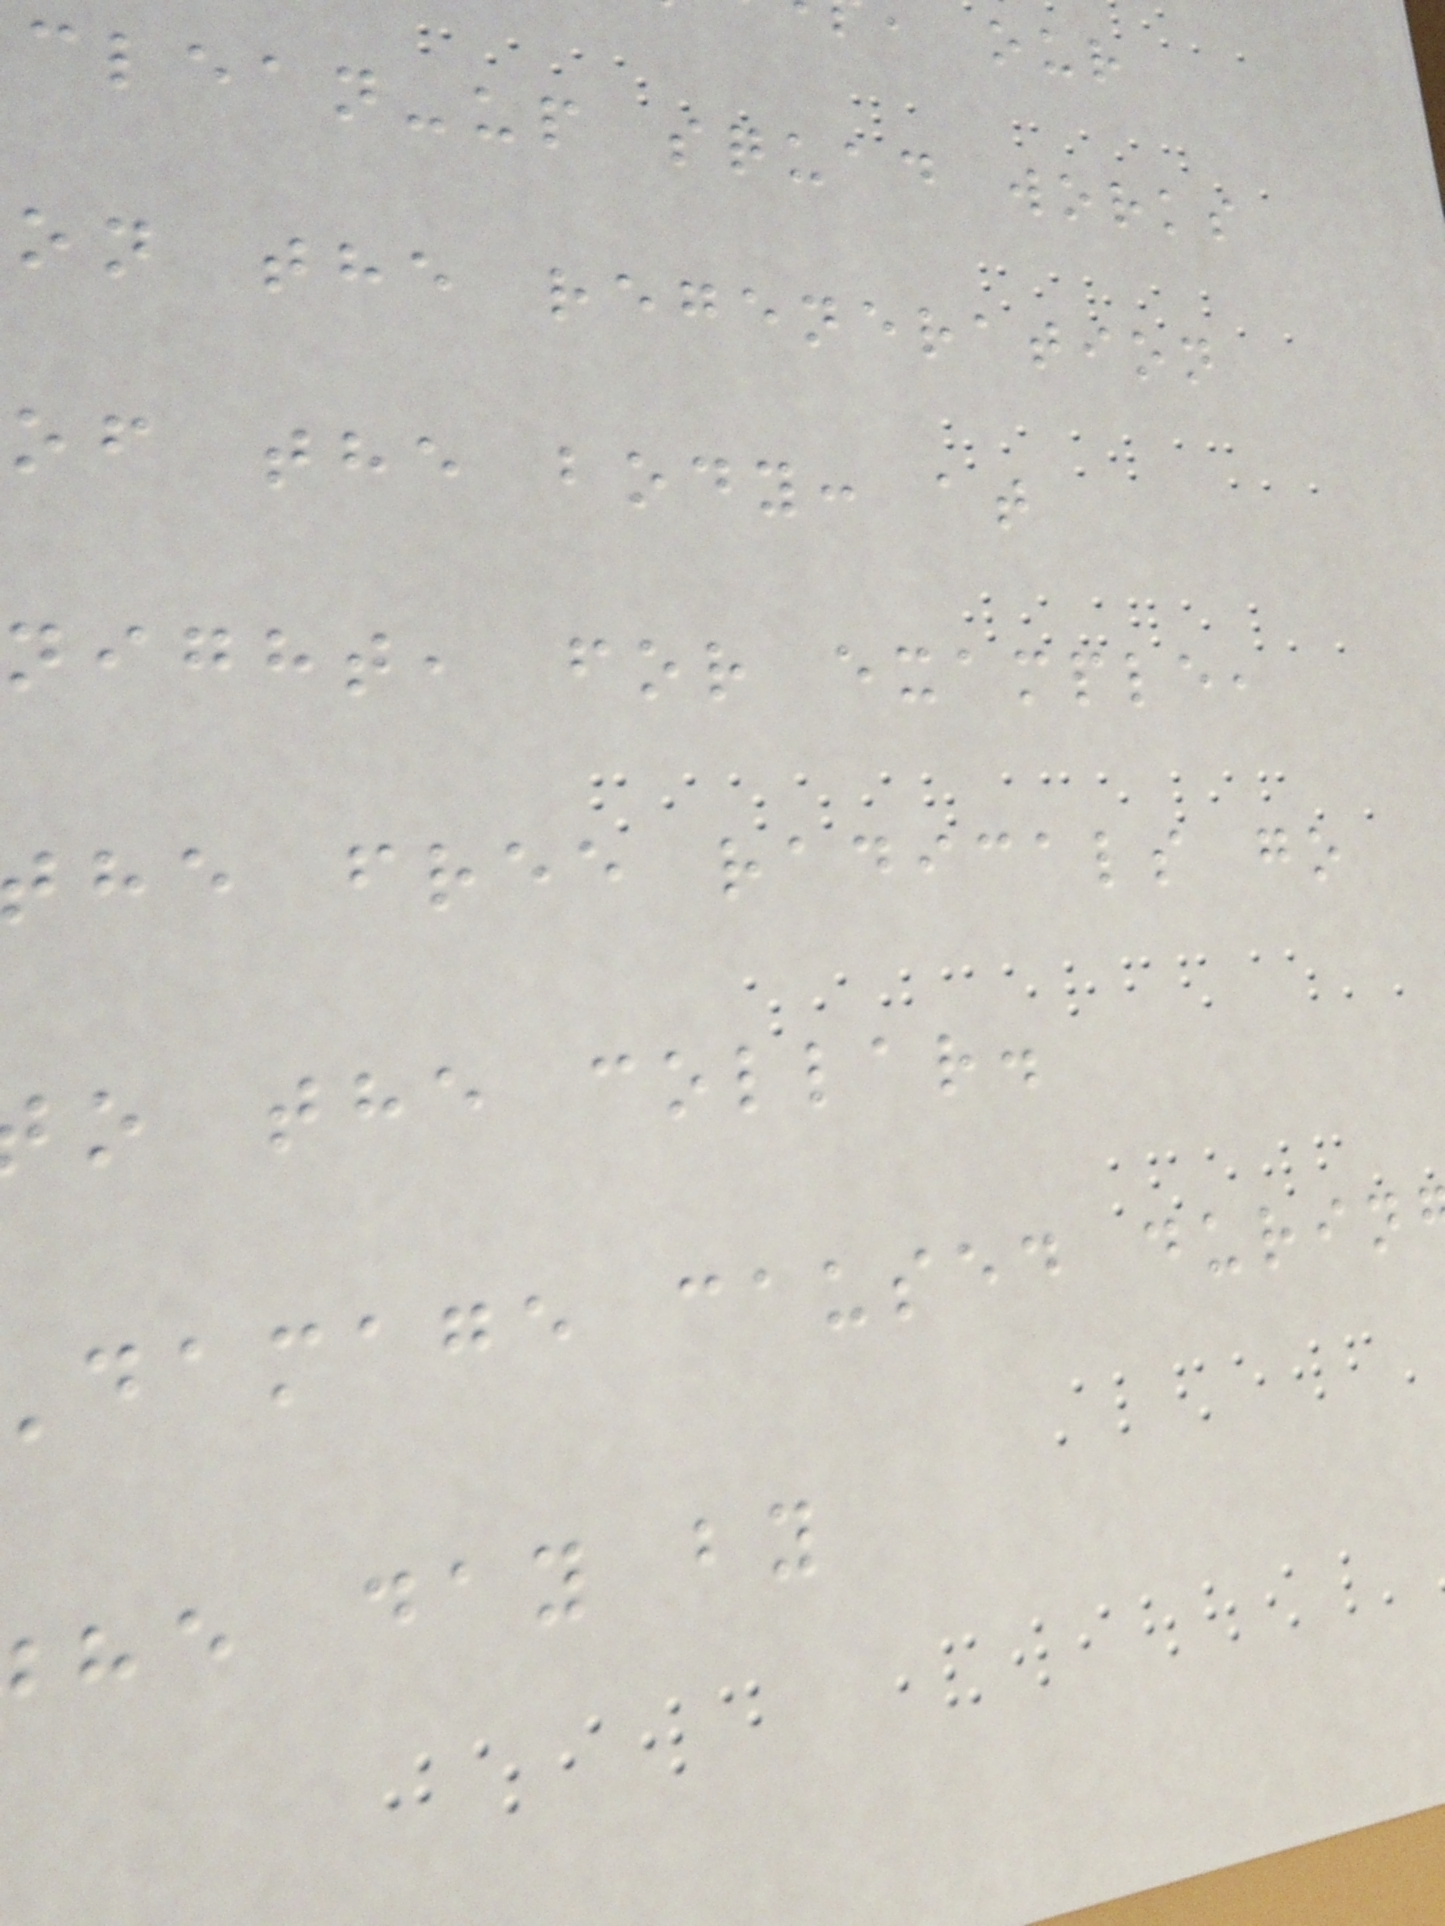clean-up squad works
on the regeneration
of the body: at
night, for example,
he free radicals go
o the collar.
damage caused durin
he day by
